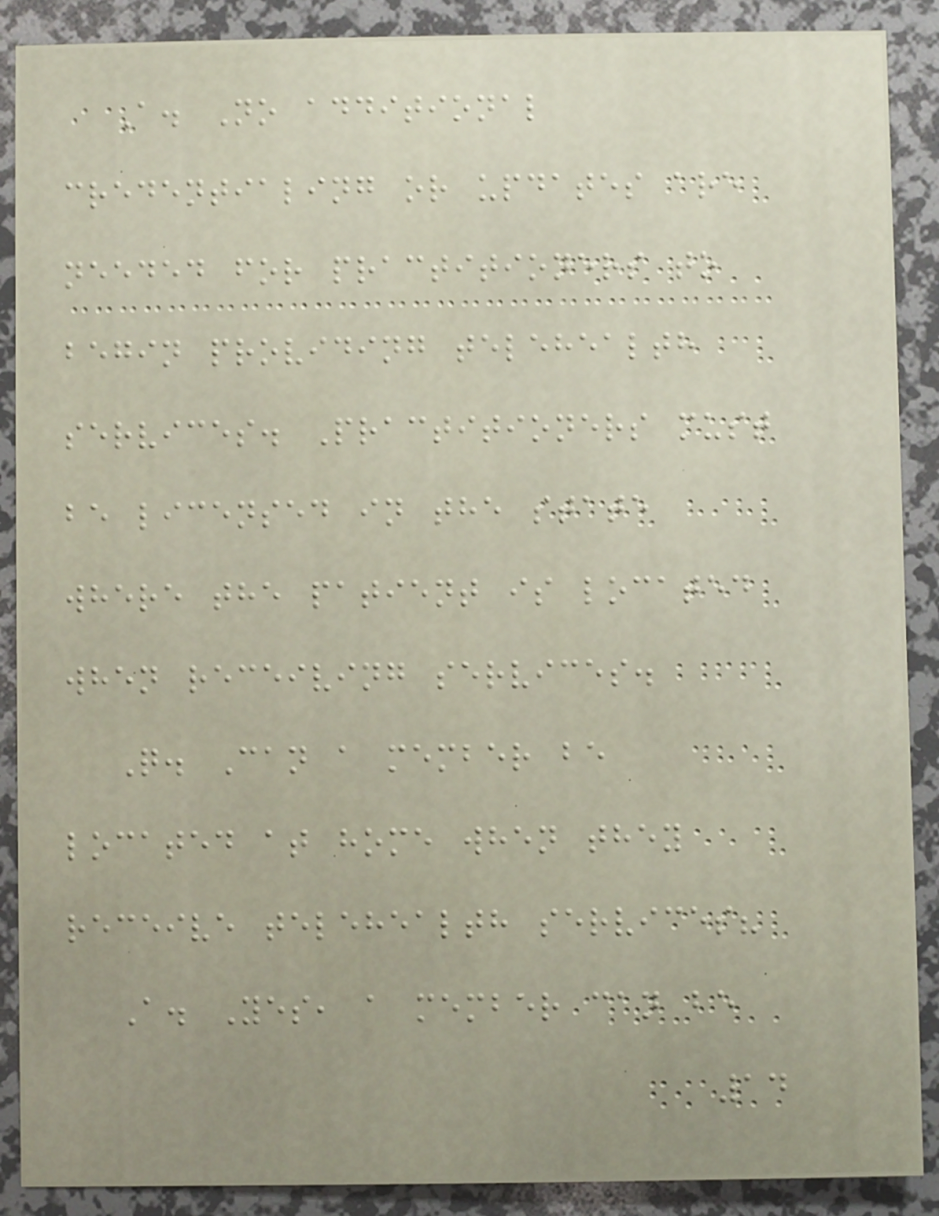A. No additional
credentialing or updates are
needed for practitioners to
begin providing telehealth
services. Practitioners must
be licensed in the state
where the patient is located
when receiving services.
Q. Can a member be
located at home when they
receive telehealth services?
A. Yes, a member can be
14
